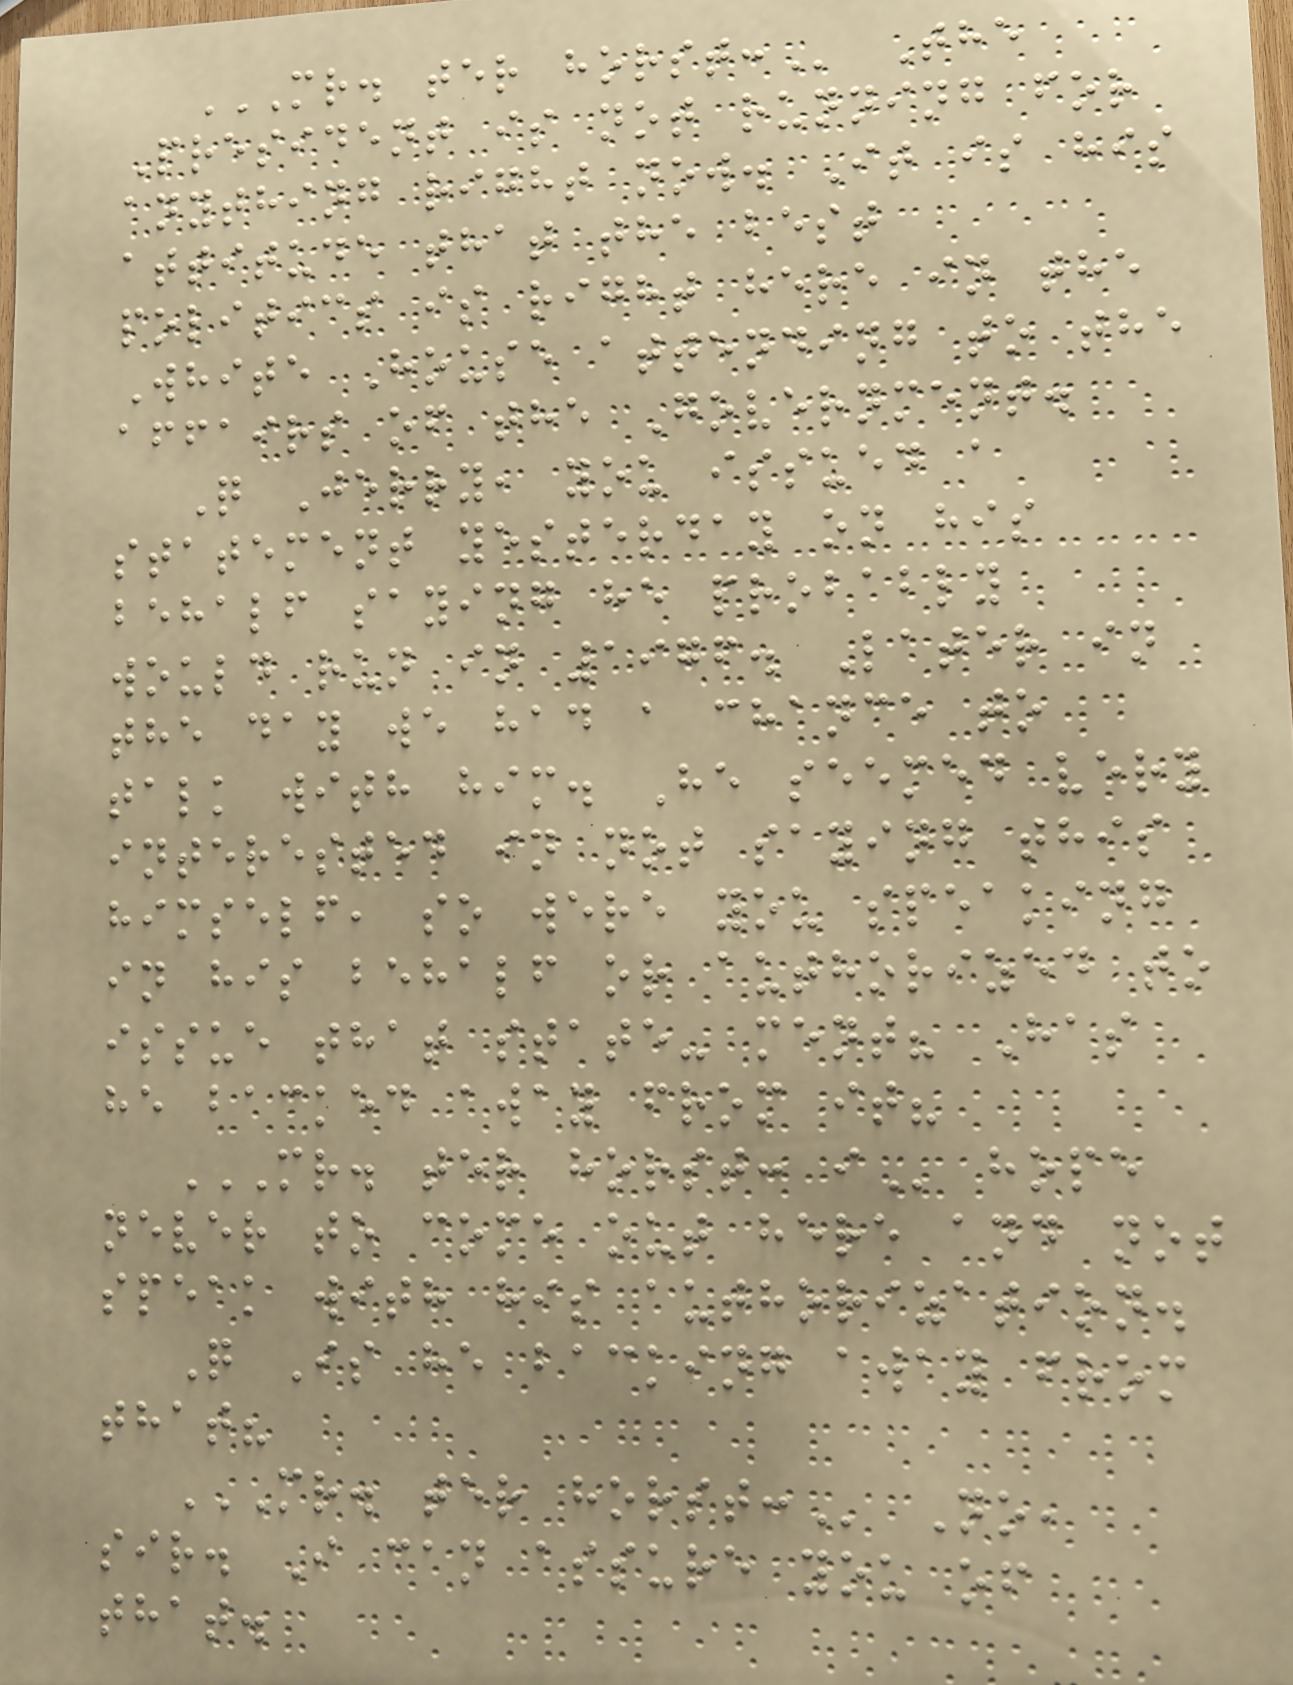MR. TER HORST: The
President is not running for
anything right now. It is his
attitude that the best
politics is right here in the
White House attending to the
affairs of the Government.
Q Jerry, you issued a
statement yesterday on his
behalf saying he probably
would run in 1976. Later in
the day we had a chance to
talk with him. He seemed very
interested in not saying this
himself, so were you speaking
in his behalf or authorized to
issue that state- ment? Has
he backed away from it?
MR. TER HORST: I hope
never to come out here and not
speak with his authorization.
Q Is he backing away from
that?
MR. TER HORST: No,
sir. I can assure you of
that.
